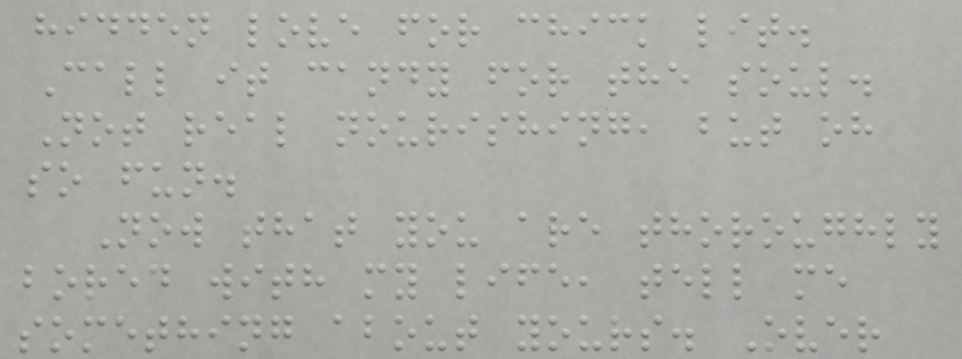hidden love for chick lit.
Call it candy for the soul.
Not real nourishing, but oh
so fun.
Now that you are thoroughly
bored with my life, tell me
something about yours. Over
